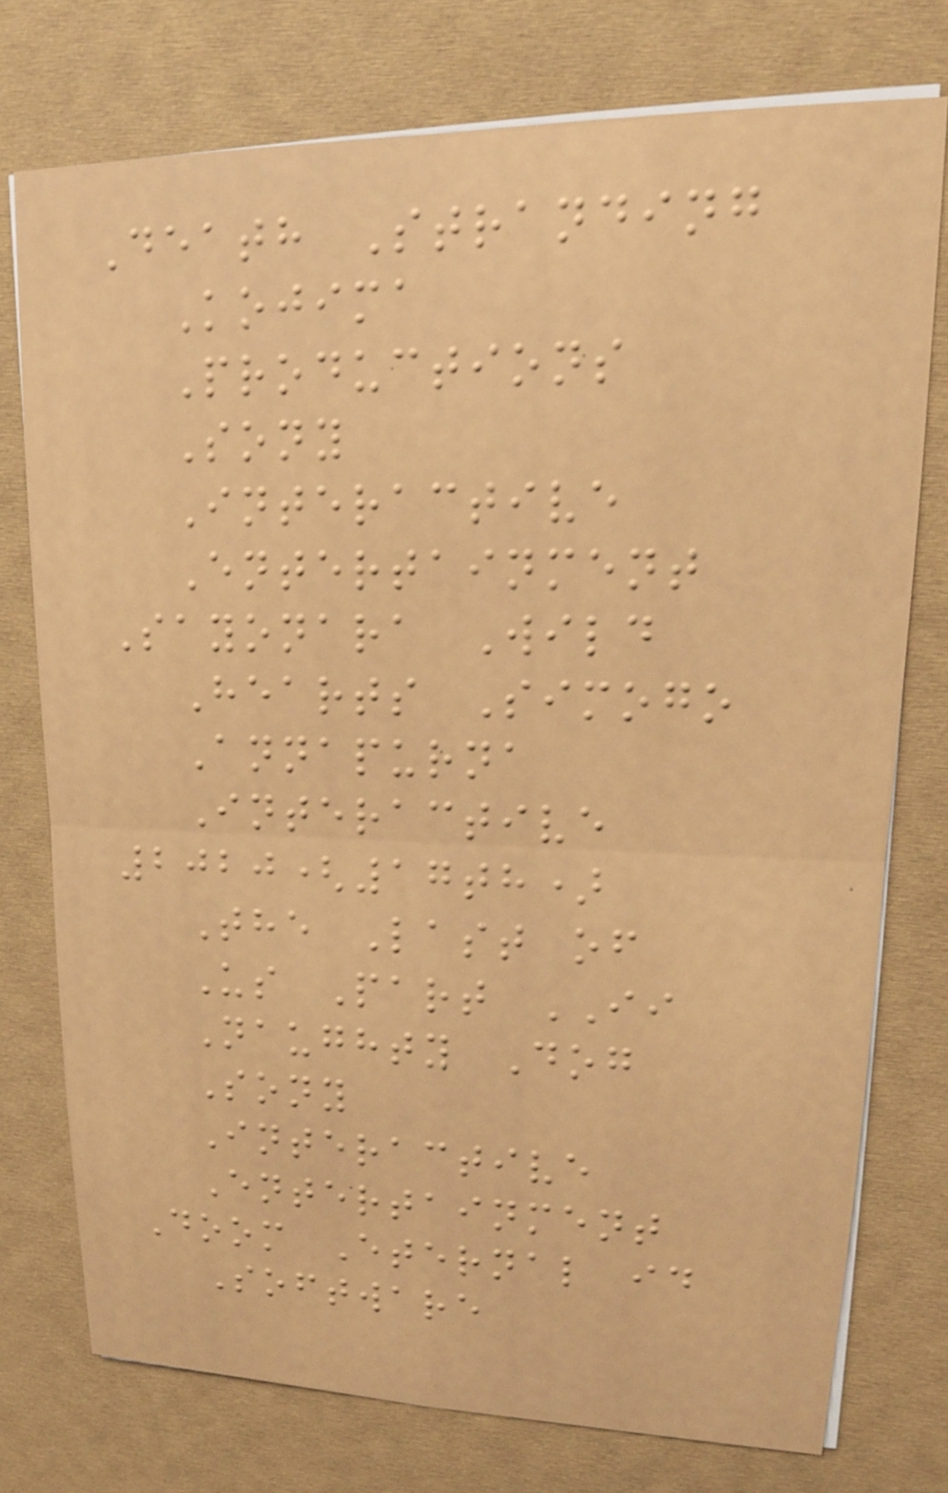Death Stranding
Kojima
Productions
Sony
Interactive
Entertainment
Sayonara Wild
Hearts Simogo
Annapurna
Interactive
2020(17th)
The Last of
Us Part II
Naughty Dog
Sony
Interactive
Entertainment
Doom Eternal id
Software
